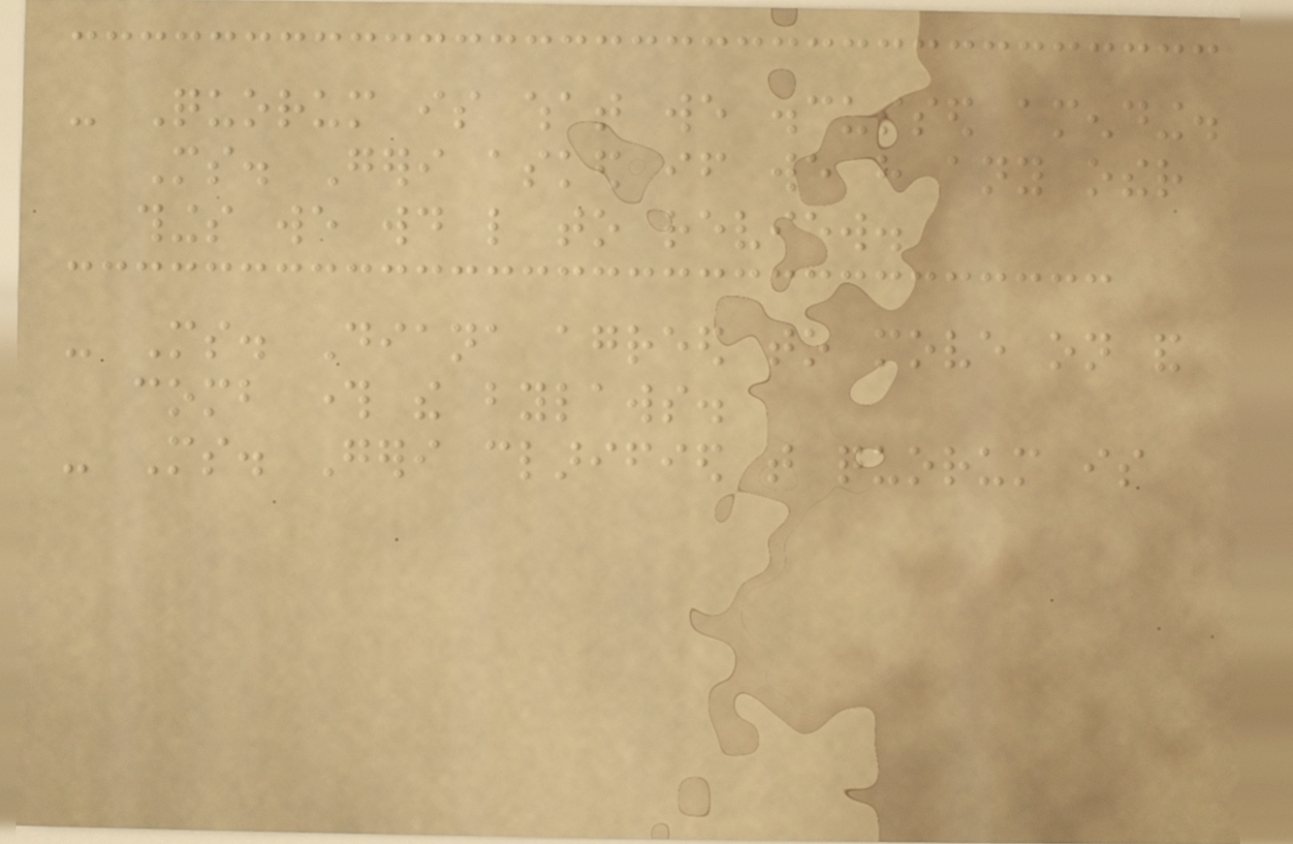- Quorum is what we discussed amending.
Ms. Geri asked if we have any other
things we would like to review.
- Ms. Diana agreed to move on and
comb through the bylaws.
- Ms. Geri clarified that quorum is
